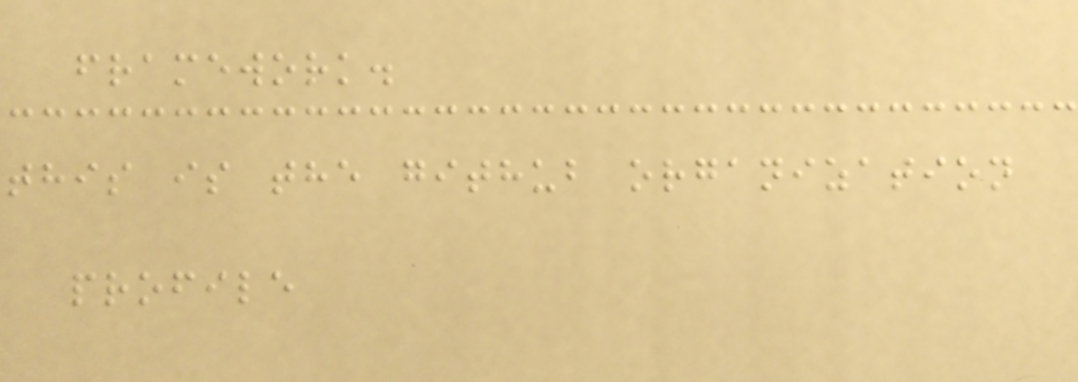framework.
this is the github organization
profile
